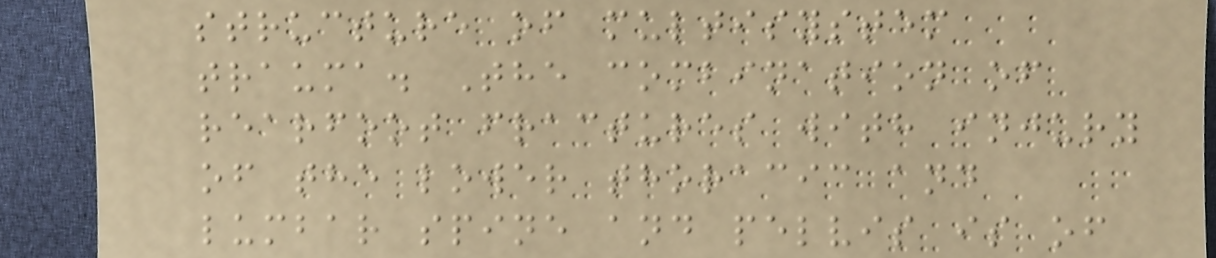structure of multisystem
trauma. The combination of
rearfoot fractures with injury
of the lower thoracic and
lumbar spine and pelvis is of
